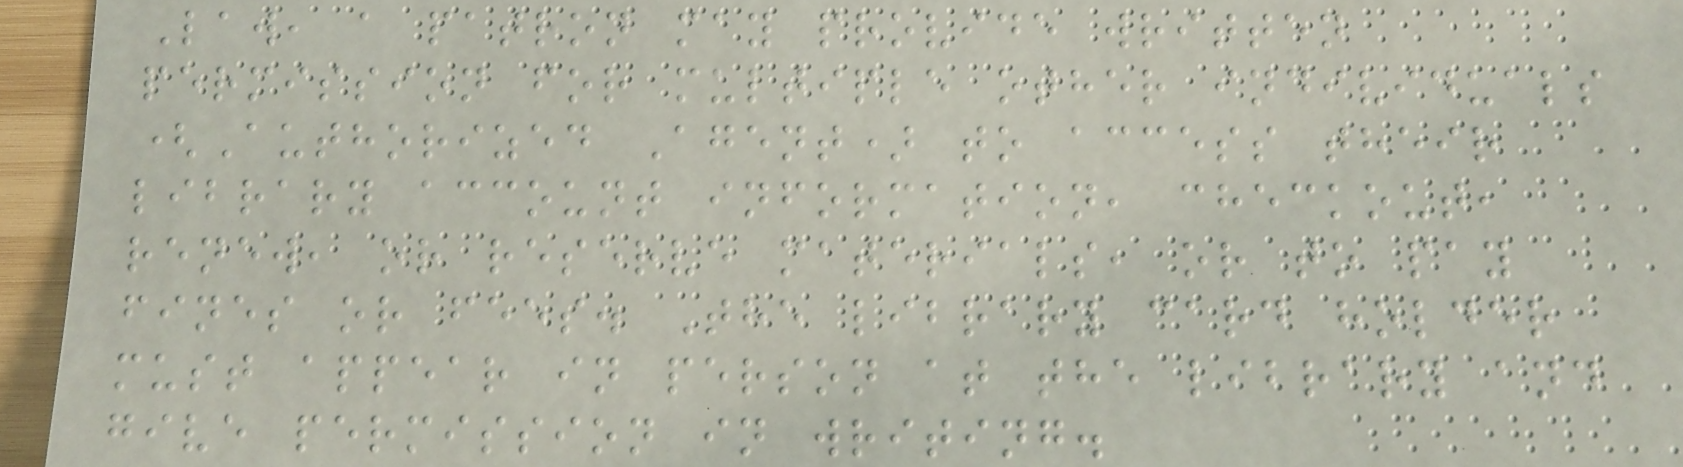Law, a patron may provide written
permission for multiple other individuals
(Authorized Agent) to access their
library account information, checkout,
renew, or reserve materials, or to pay
fines or fees. The library card holder
must appear in person at the library and
give permission in writing.
